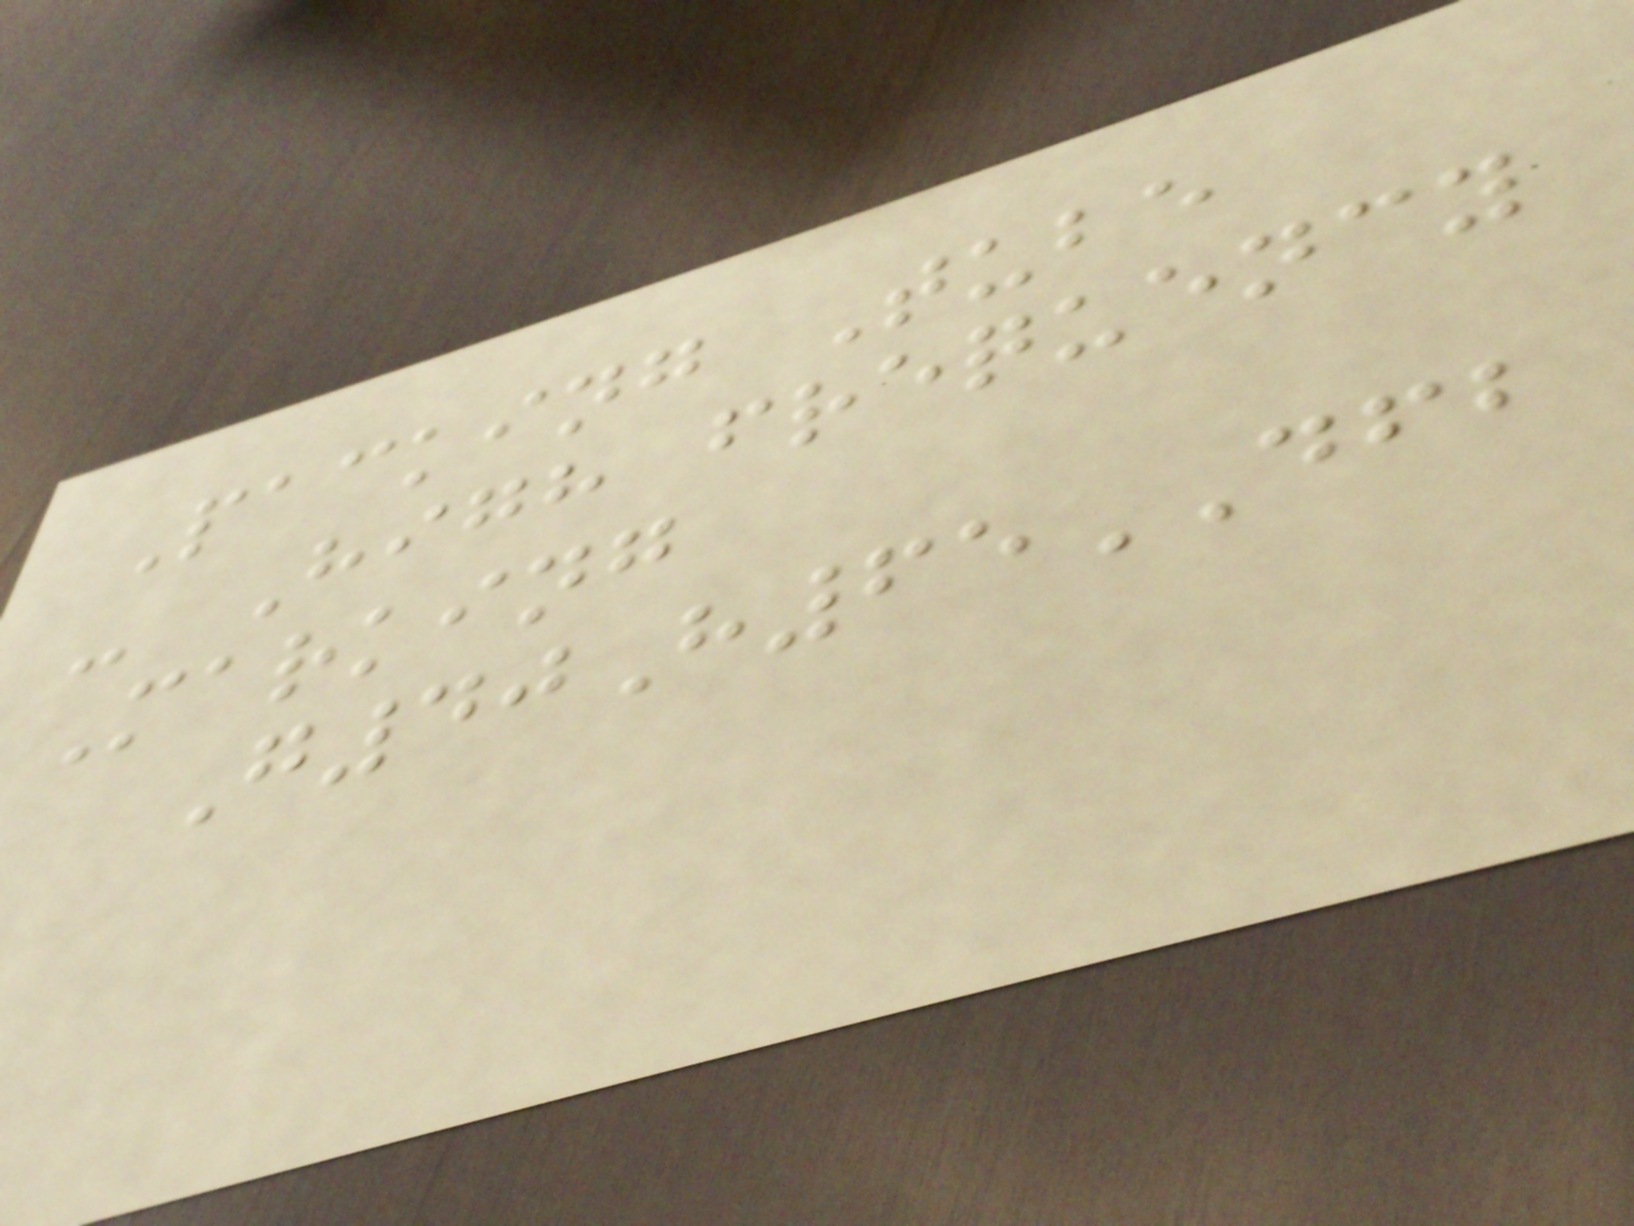Packing Tube
- High frequency
Marking
G40H65DFB
